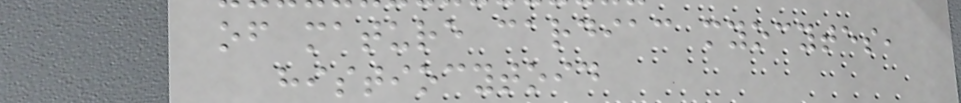of mature cardiac myocytes,
histiocytoid
